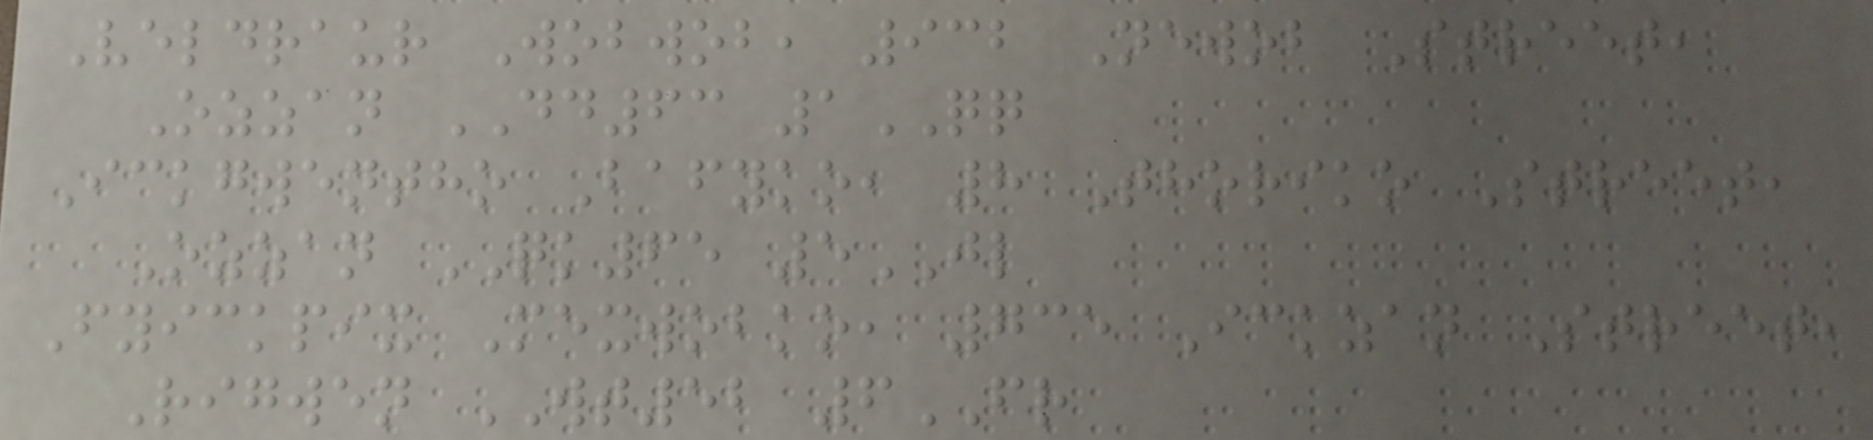Veldraur Wobwob, 932 Newob Street,
Ozzan DD63 1QQ
Ickgwentho Bafyko, 8 Thoriko Street,
Ozzan QK65 5JL
Fyickpix Mexwobko, 735 Ickzan Street,
Rigwen WT52 6FR
